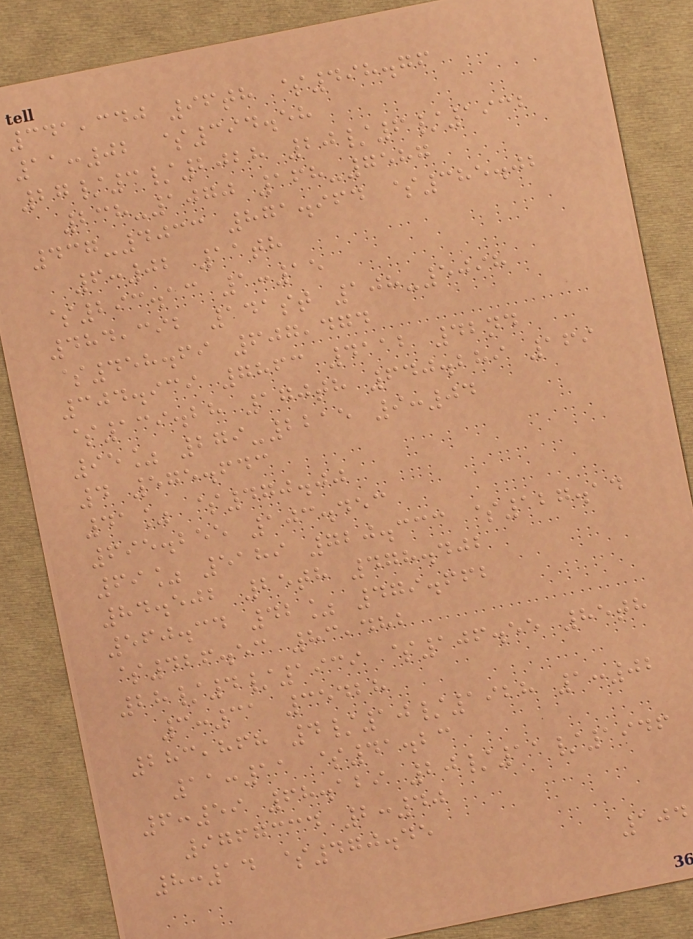341,340 96th $498.76
11:02 $394.58
27/3/2028 20/6/1932
238-1070 168-7587
437-4033 871.964 $385.02
6:02 11th
$293.13 1:15
484,392 141st 108-5098
$458.69 607,474
304.939 7863 4112 42nd
$139.28 170th 640.289 169
95% 279-2215 9:04
4 575.643
41% $470.00
695.255 103.453
69% 5189 720.333 $127.14
84.502 25th 478.402
560.34 42% 479.662
$426.53 83,482
28/4/1939 $106.55 85th
3:31 35428
283,868 4/10/1928 1:02
11:11 $41.23
6:59 68.129 20/11/1946
9767334 2:40
8:14 $470.45
104
